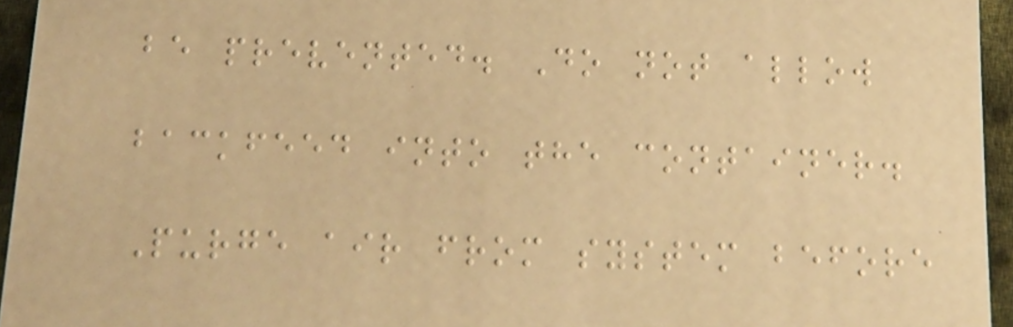be prevented. Do not allow
backfeed into the container.
Purge air from system before
